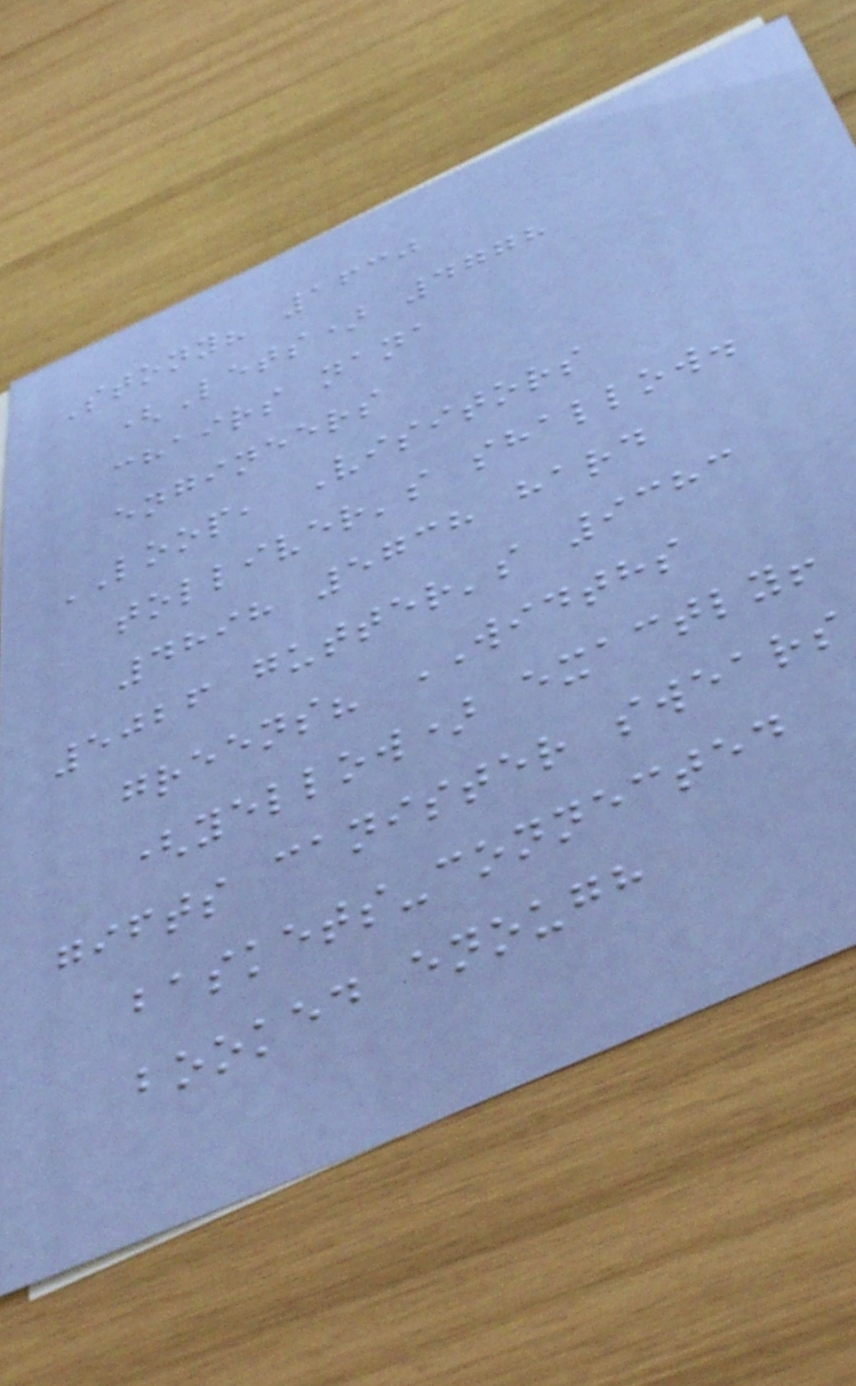Stony? 1630
(Lets) 4778
chairs nana
engineers
LOOP, Visitors
tolliver's shallow.
4898 5738 hard
5026 gutter's 9383
greens? WIDTHS
(yellow) exactly!
gifts canister swears
baskets-connected
booked enough
